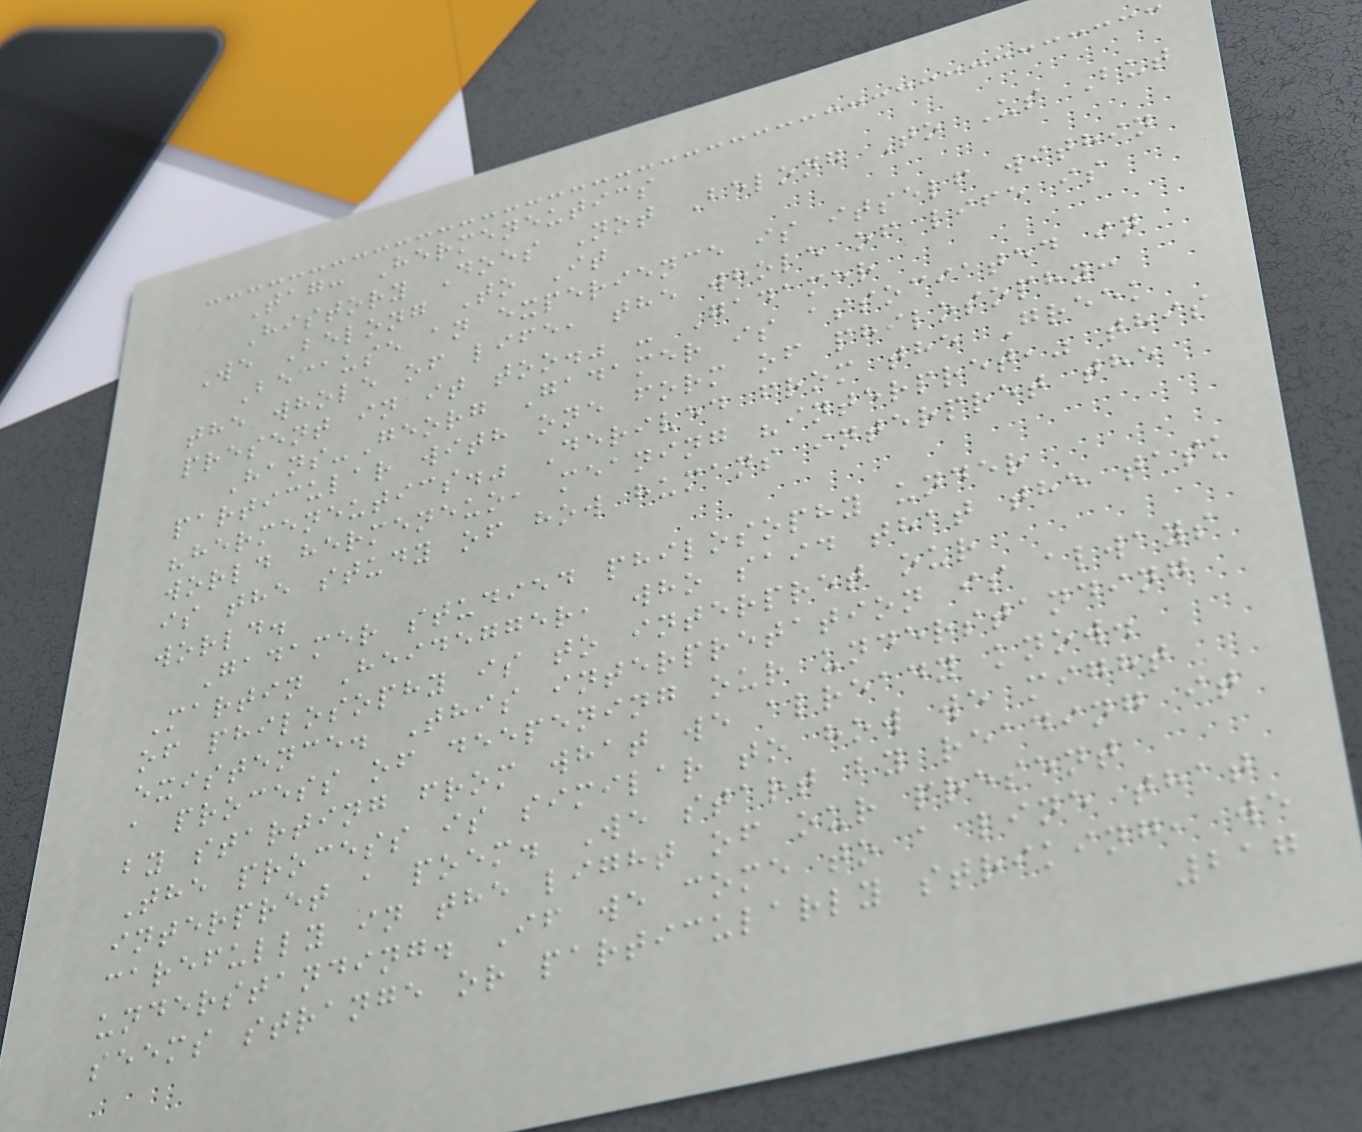Tag: Hermeneutics
History Does Not Belong To Us But
We Belong To It
Because an experience is itself within
the whole of life, the whole of life is
present in it too." - Gadamer
Hans-Georg Gadamer is associated in
particular with one form of philosophy:
"hermeneutics." Derived from the Greek
world hermeneuo, meaning "interpret," this
is the study of how humans interpret the
world.
Gadamer studied philosophy under
Martin Heidegger, who said that the task
of philosophy is to interpret our
existence. This interpretation is always
a process of deepening our understanding
by starting from what we already know.
The process is similar to how we might
interpret a poem. We start by reading it
carefully in the light of our present
understanding. If we come to a line that
seems strange or particularly striking, we
217
